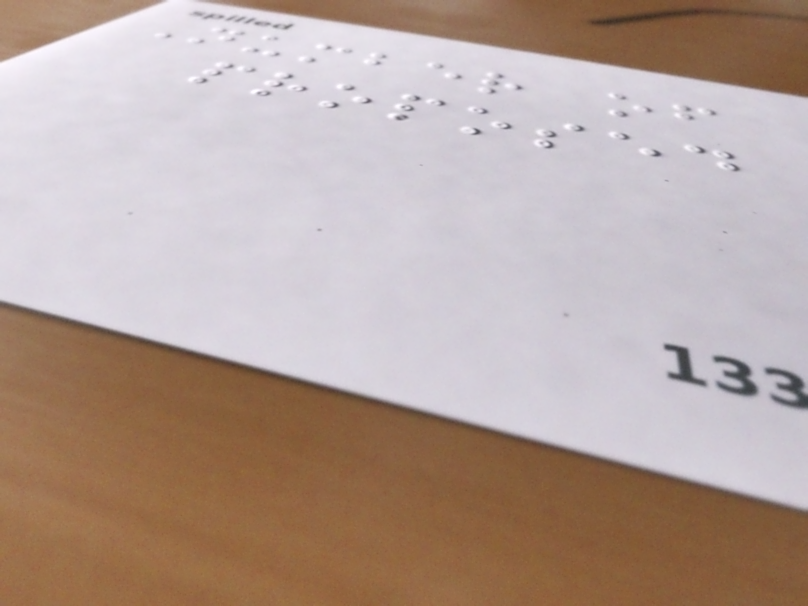Number of
proposed
